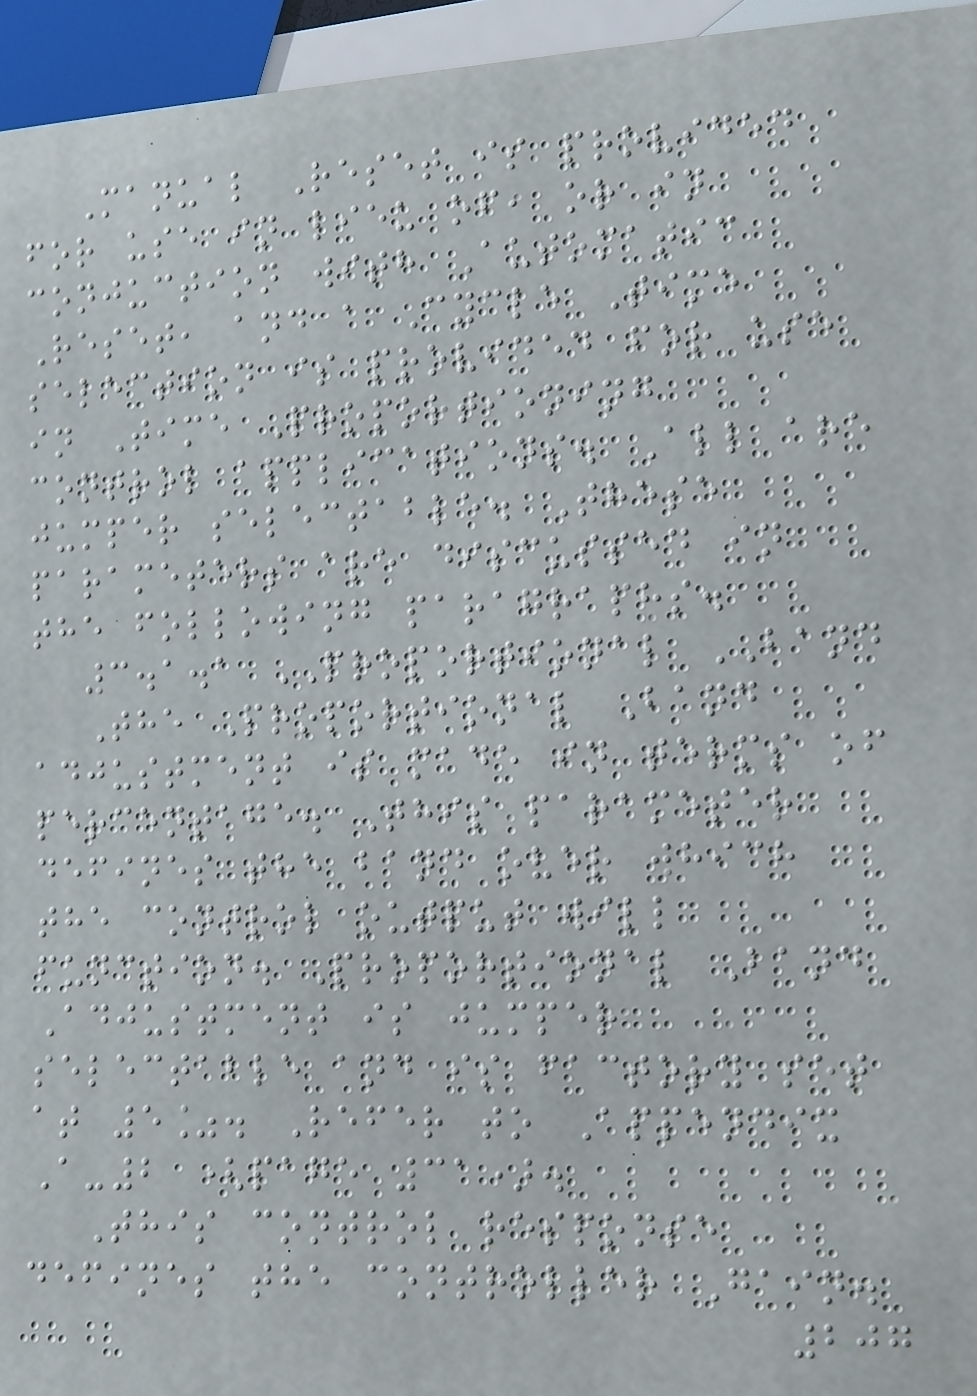Manual Reset is provided
for use in lieu of, or in
conjuction with Automatic
Reset, and a Cycle Time
selection is provided for use
in Time Proportioning
control applications. All are
jumper selectable. These
parameters are discussed in
the following paragraphs.
3.1.1 PROPORTIONAL BAND
The Proportional Band
adjustment is made in terms of
percentage. This parameter
defines the band over which
the control output will
function. Proportional Band
Adjustment is jumper
selectable and is factory set
at 5%. Refer to Appendix
A-2 (page 31).
This control response
defines the controller Gain.
207
